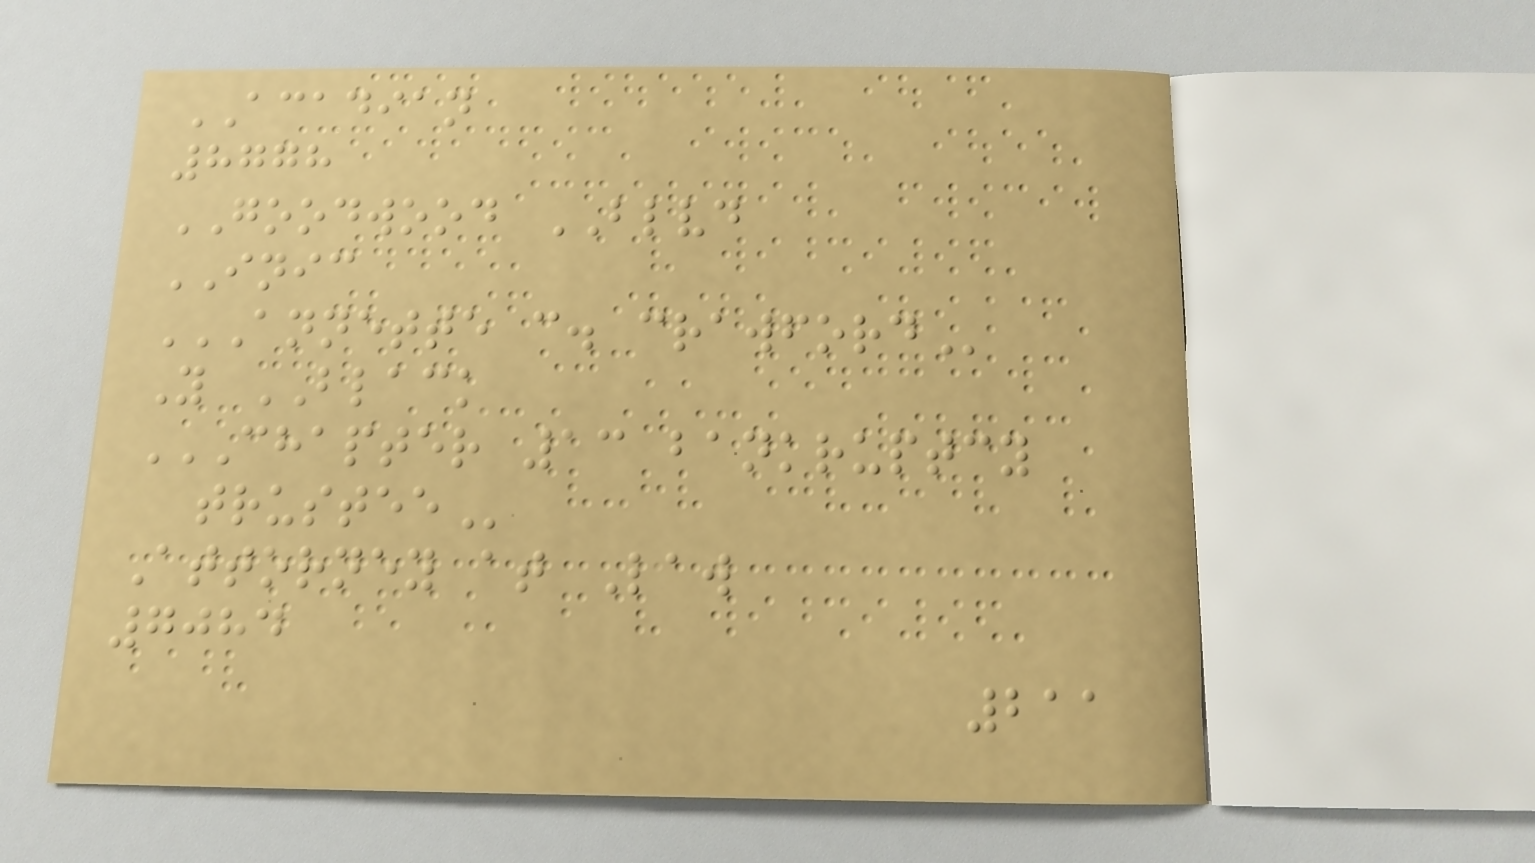ACADIAN
8778
GOODWOOD BLVD
INIC
ANNETTE C. CRAWFORD
Y BLACK
CHAPTER 13 BANKRUPTCY
TRUSTEE
Attorney at Law
7084
211
